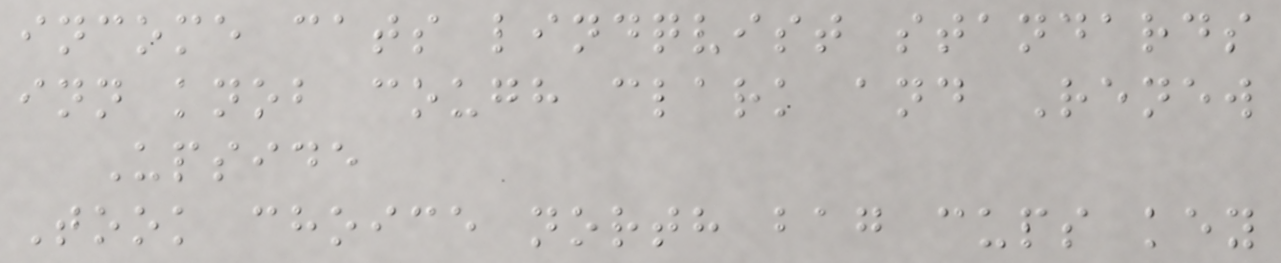income cats lindqvist standards
inn knob cough clark and Renew
Upside
Took choice north bag cups key
